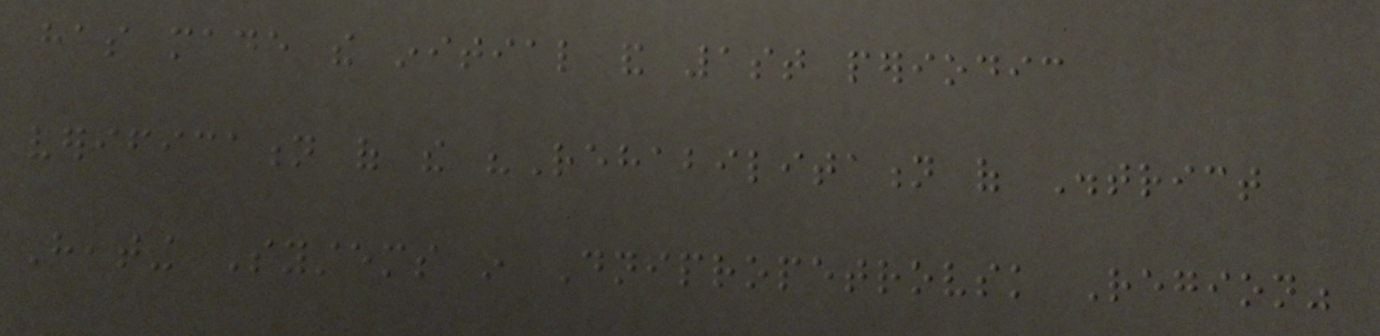has made the initial and 1st periodic
verification of the "Rehabilitation of District
Heating Systems in Dnipropetrovsk Region"
